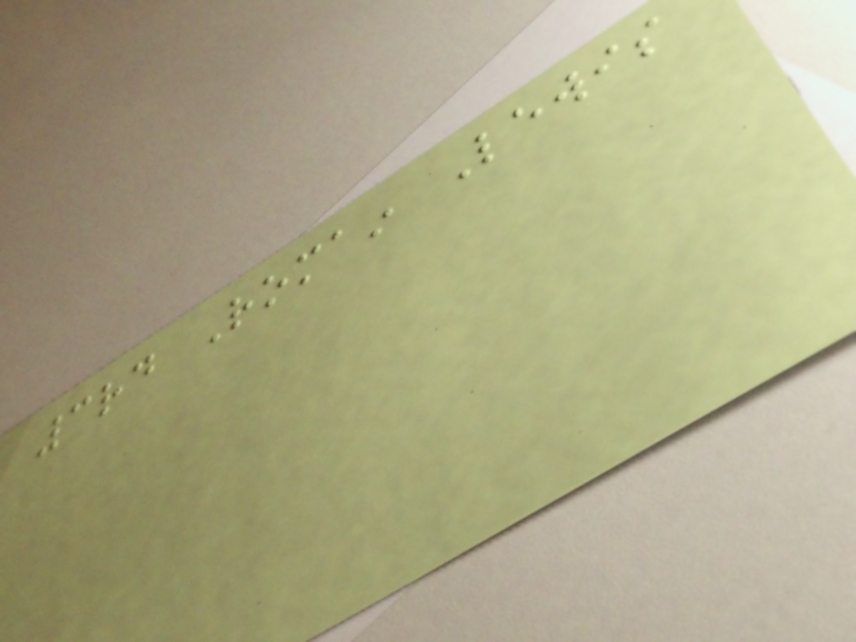3rd Romain Lewis
